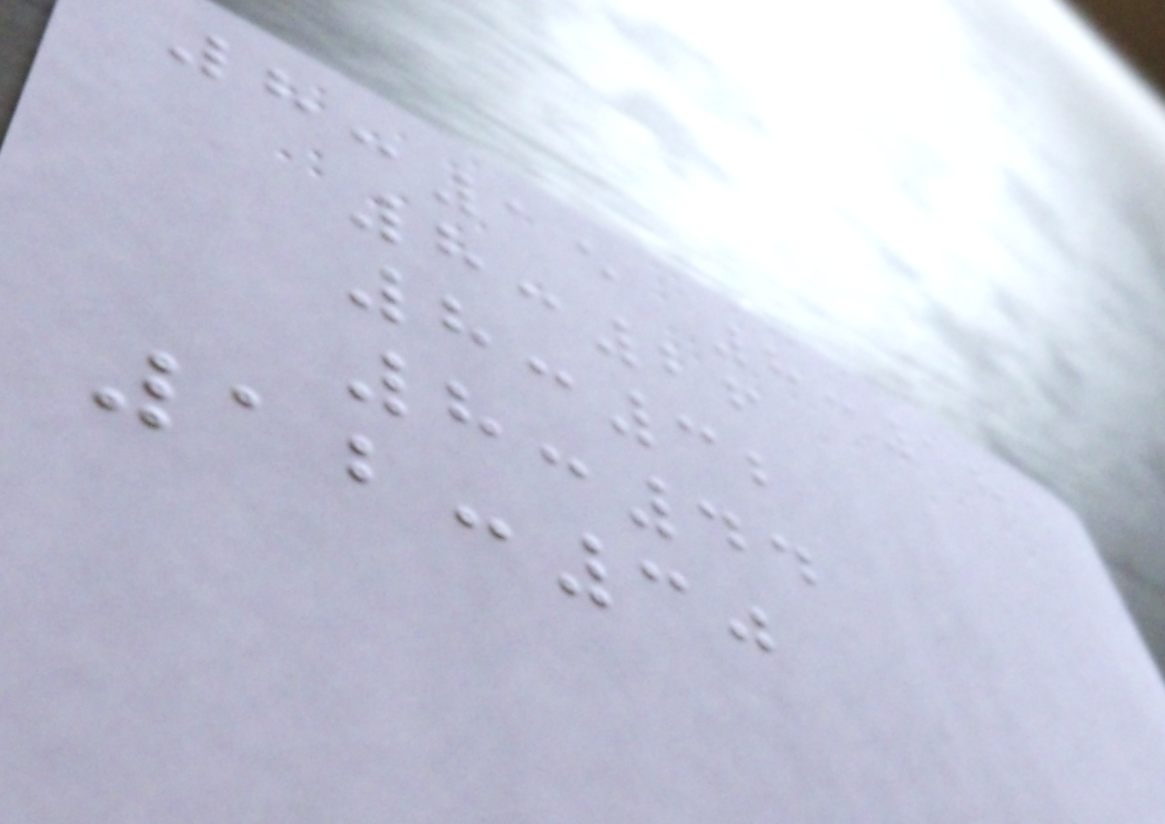8:15 8:18
8:26
8:32
8:44
12:30
